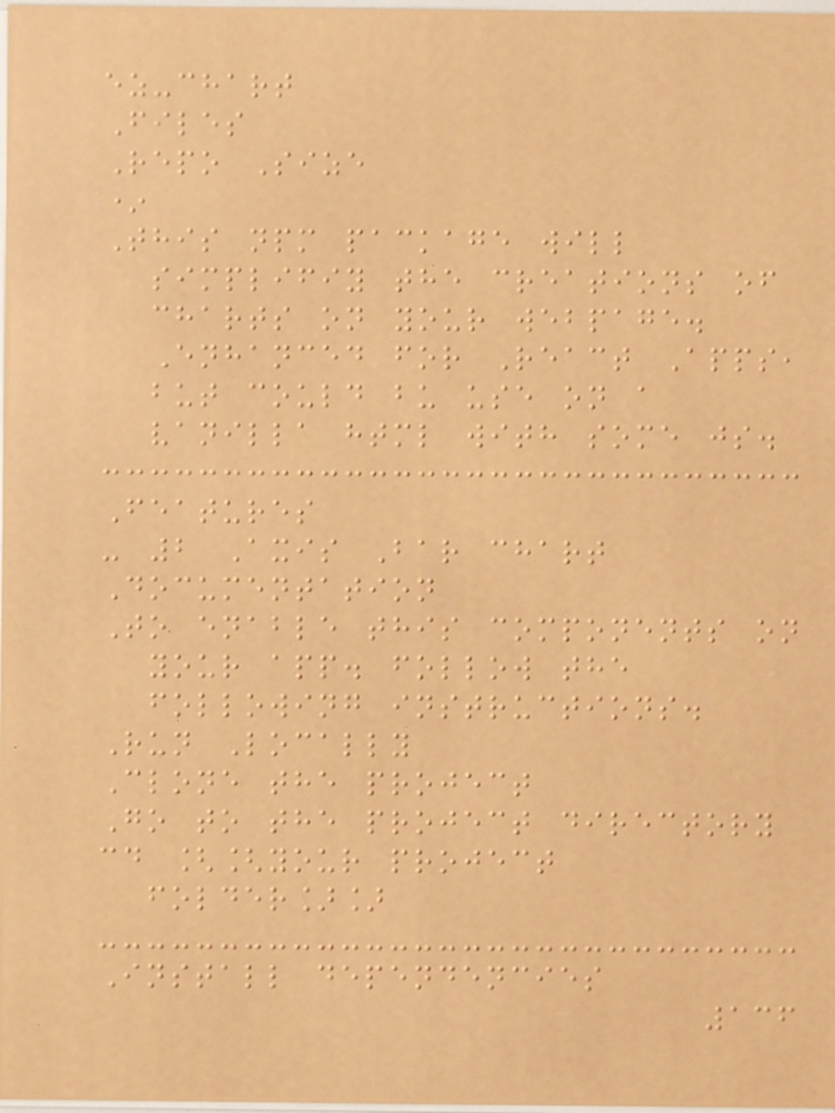ez-chart
Files
Repo Size
*
This npm package will
simplifiy the creations of
charts on your webpage.
Enhanced for React Apps,
but could bu use on a
vanilla html with some js.
Features
- 2 Axis Bar chart
Documentation
To enable this components on
your app. follow the
following instructions.
Run Locally
Clone the project
Go to the project directory
cd [[your project
folder]]
Install dependencies
136
